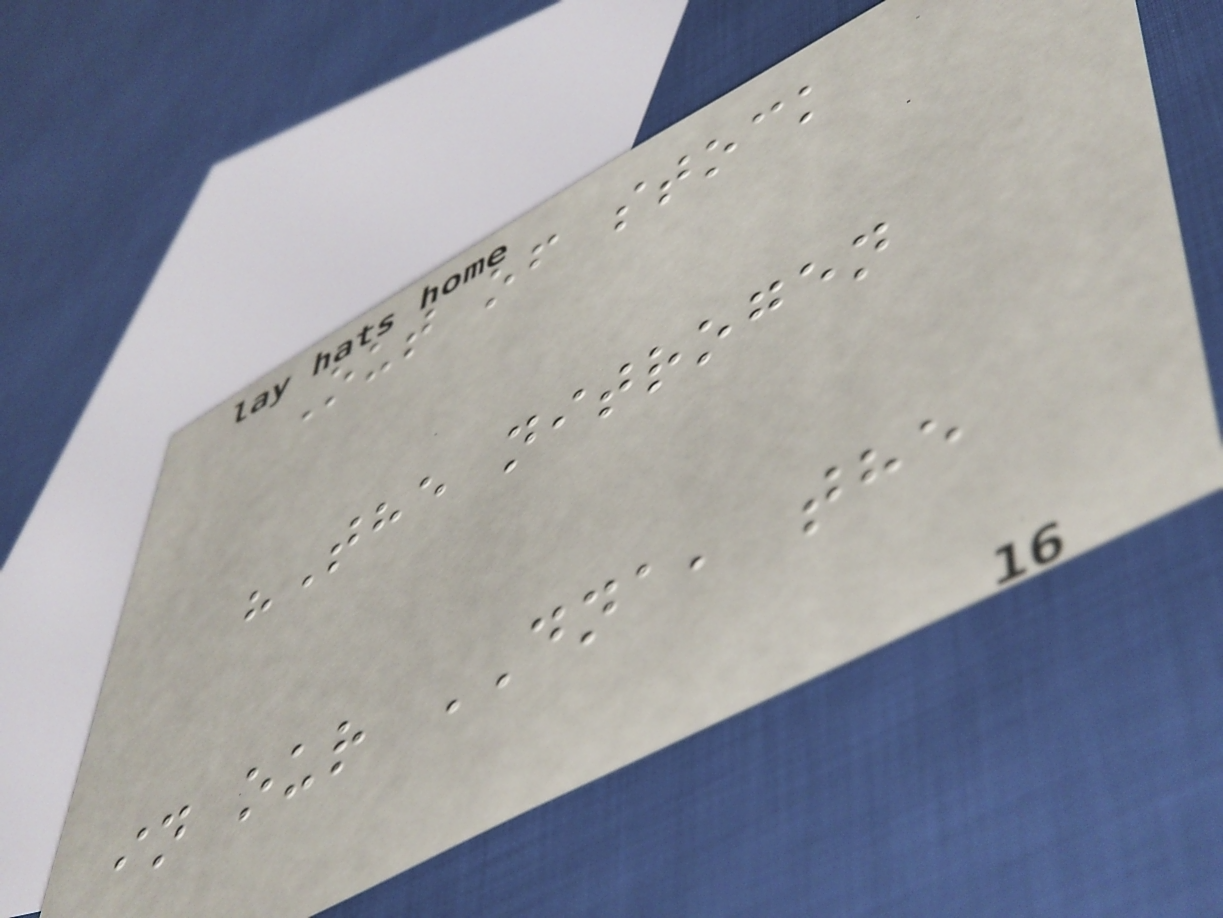Out of stock
"The nitrogen
in our DNA, the
